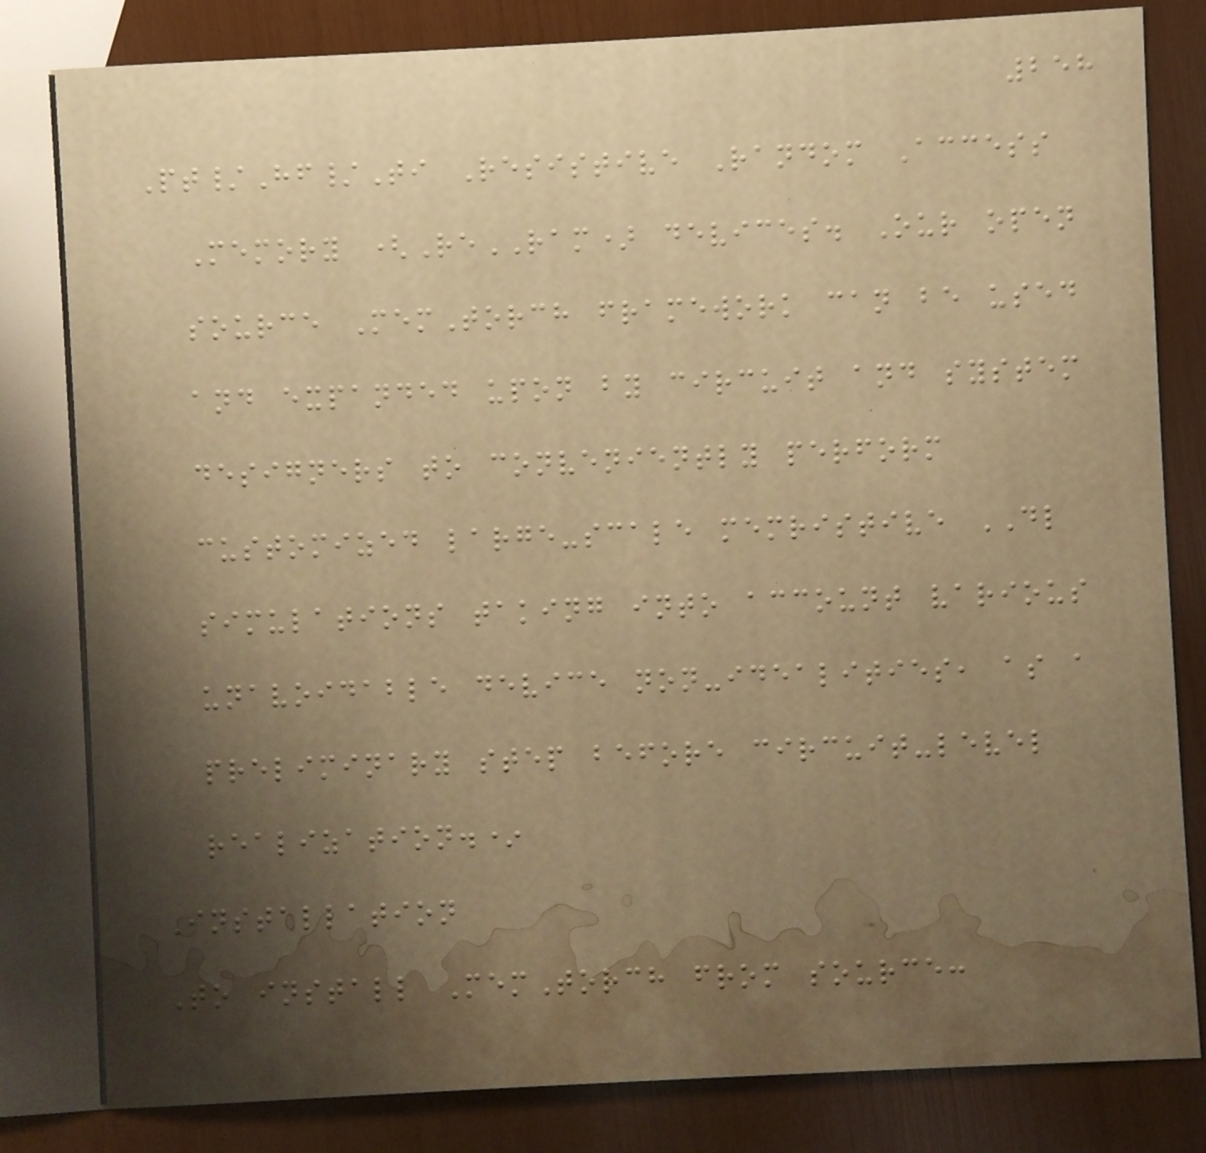258
Pt/Hf/Ti Resistive Random Access
Memory (ReRAM) devices. Our open
source MemTorch framework can be used
and expanded upon by circuit and system
designers to conveniently perform
customized large-scale memristive DL
simulations taking into account various
unavoidable device non-idealities, as a
preliminary step before circuit-level
realization.*
Installation
To install MemTorch from source:
